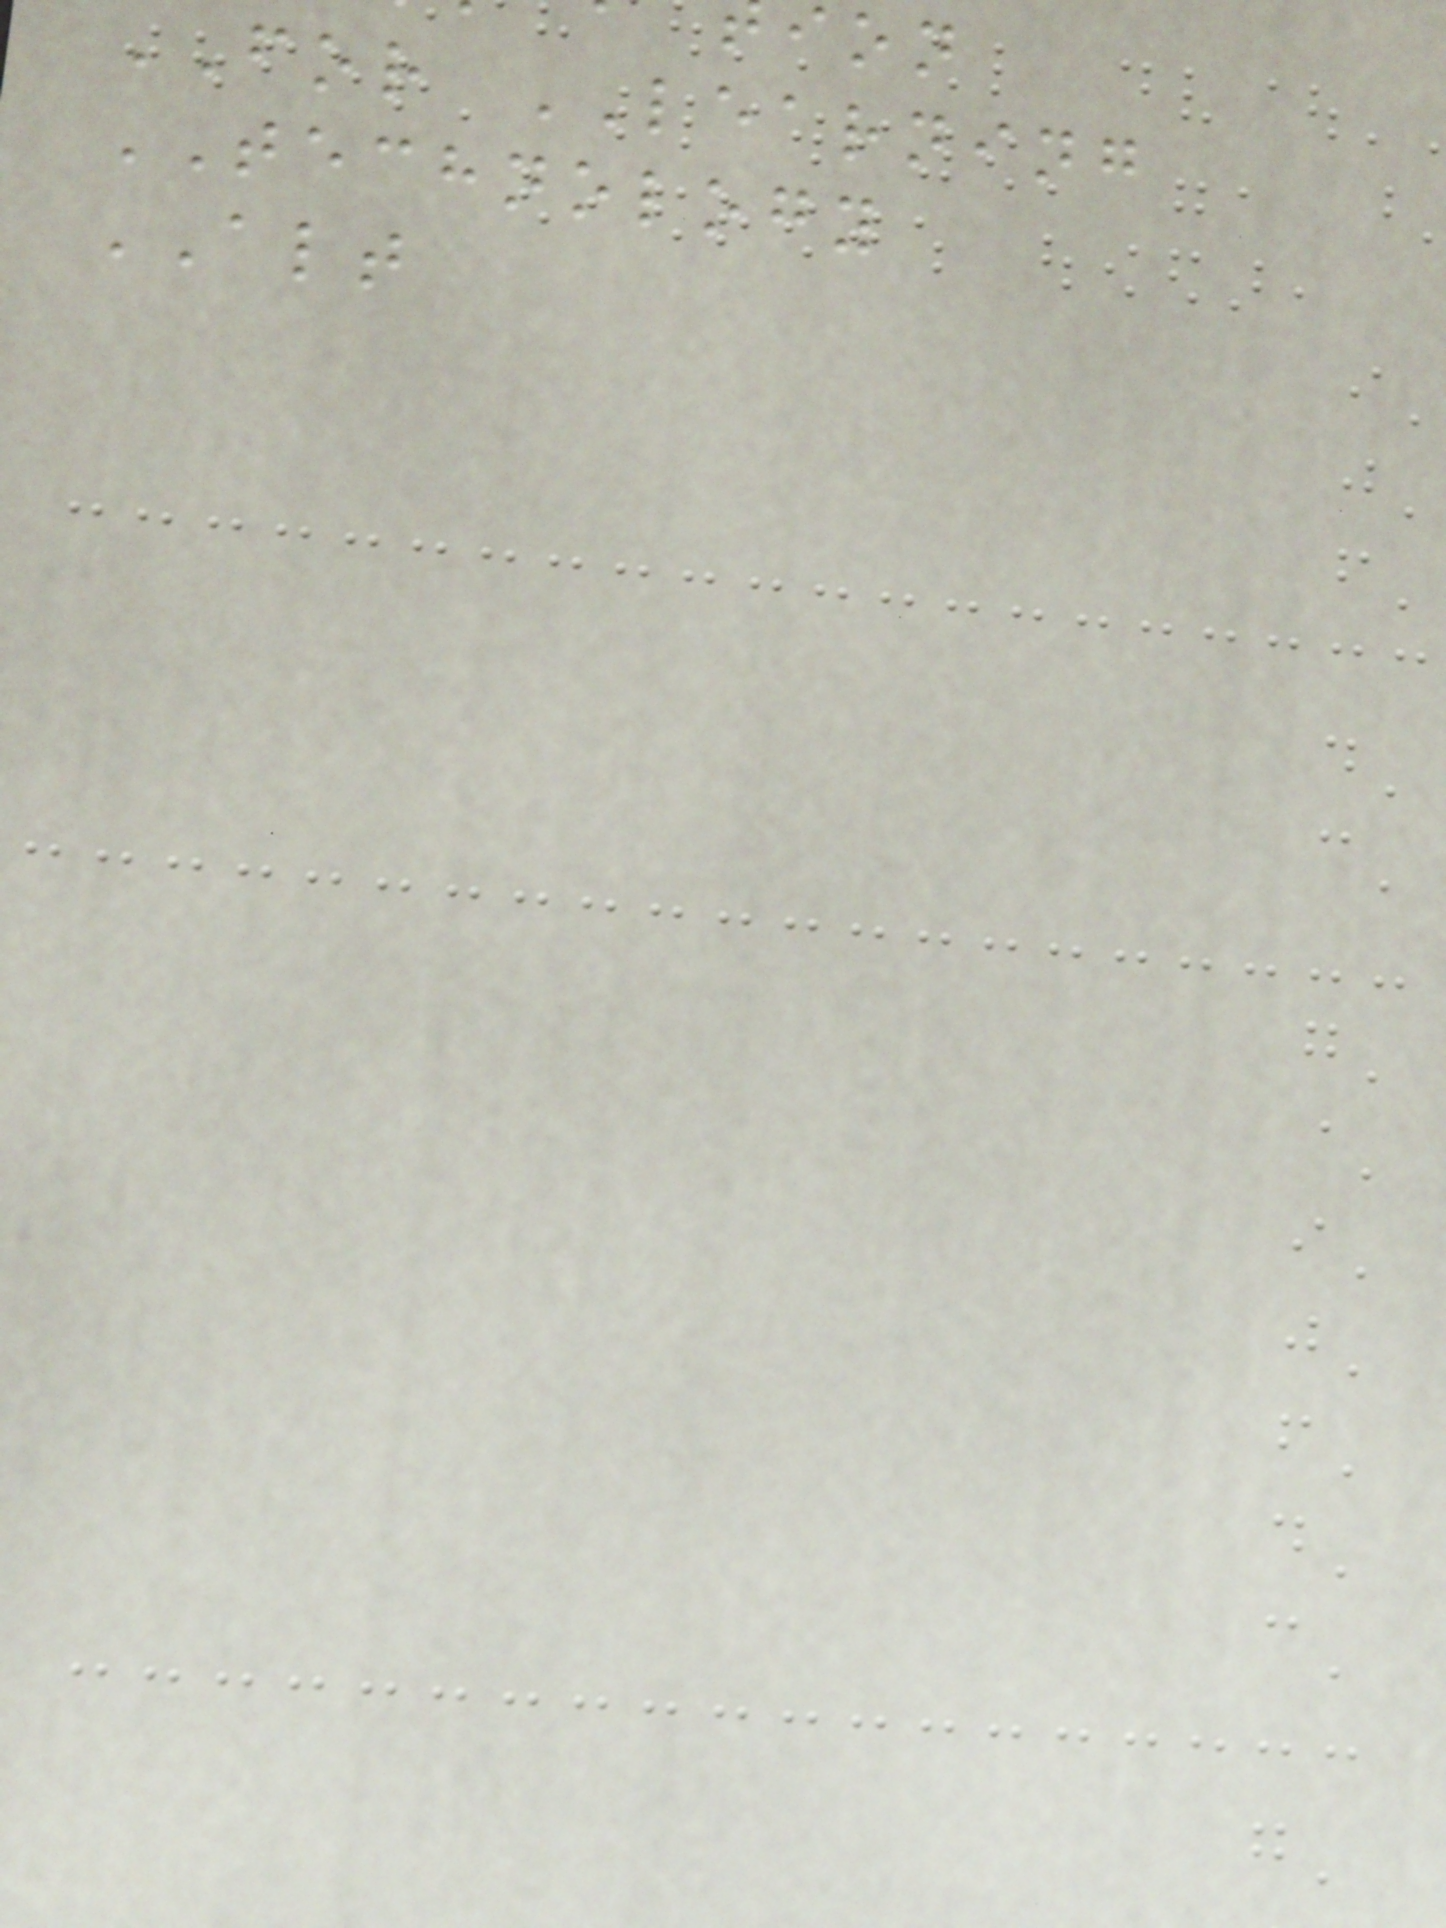FOR LEARNING
TECHNOLOGY
ALT
